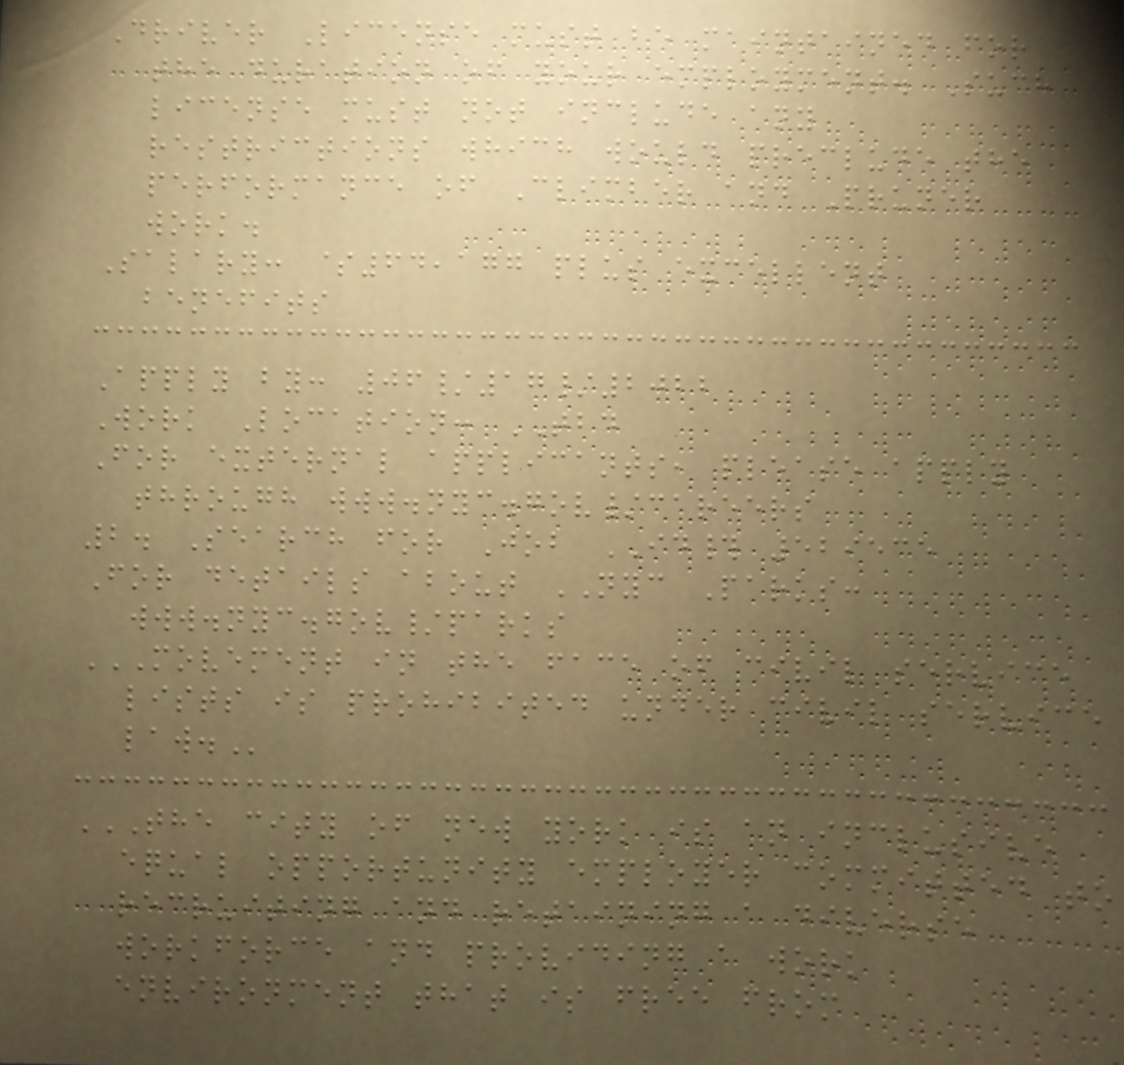Driver License must be maintained for
the duration of your employment. Such
license must not include any
restrictions which would preclude the
performance of Climber and Pruner
work.
Salary: $64,177 plus excellent
benefits
Apply by: 06/17/2022
Work Location: TBD
For external applicants, please apply
through www.nyc.gov/careers
2. Search for Job ID# 529535
For details about NYC Parks:
www.nyc.gov/parks
MOVEMENT IN THE FACE OF CIVIL SERVICE
LISTS IS PROHIBITED UNDER CIVIL SERVICE
LAW.
THE CITY OF NEW YORK IS AN INCLUSIVE
EQUAL OPPORTUNITY EMPLOYER COMMITTED TO
RECRUITING AND RETAINING A DIVERSE
WORKFORCE AND PROVIDING A WORK
ENVIRONMENT THAT IS FREE FROM
